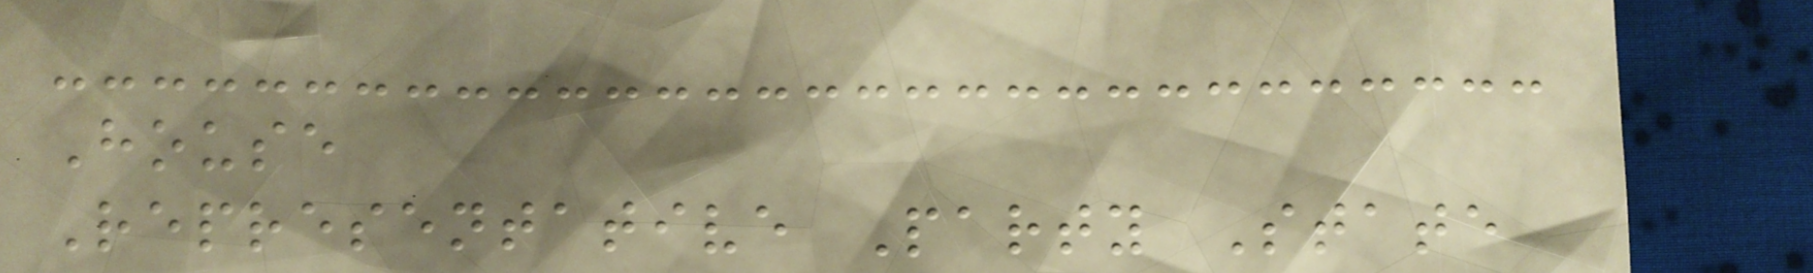House
Representative Party State
